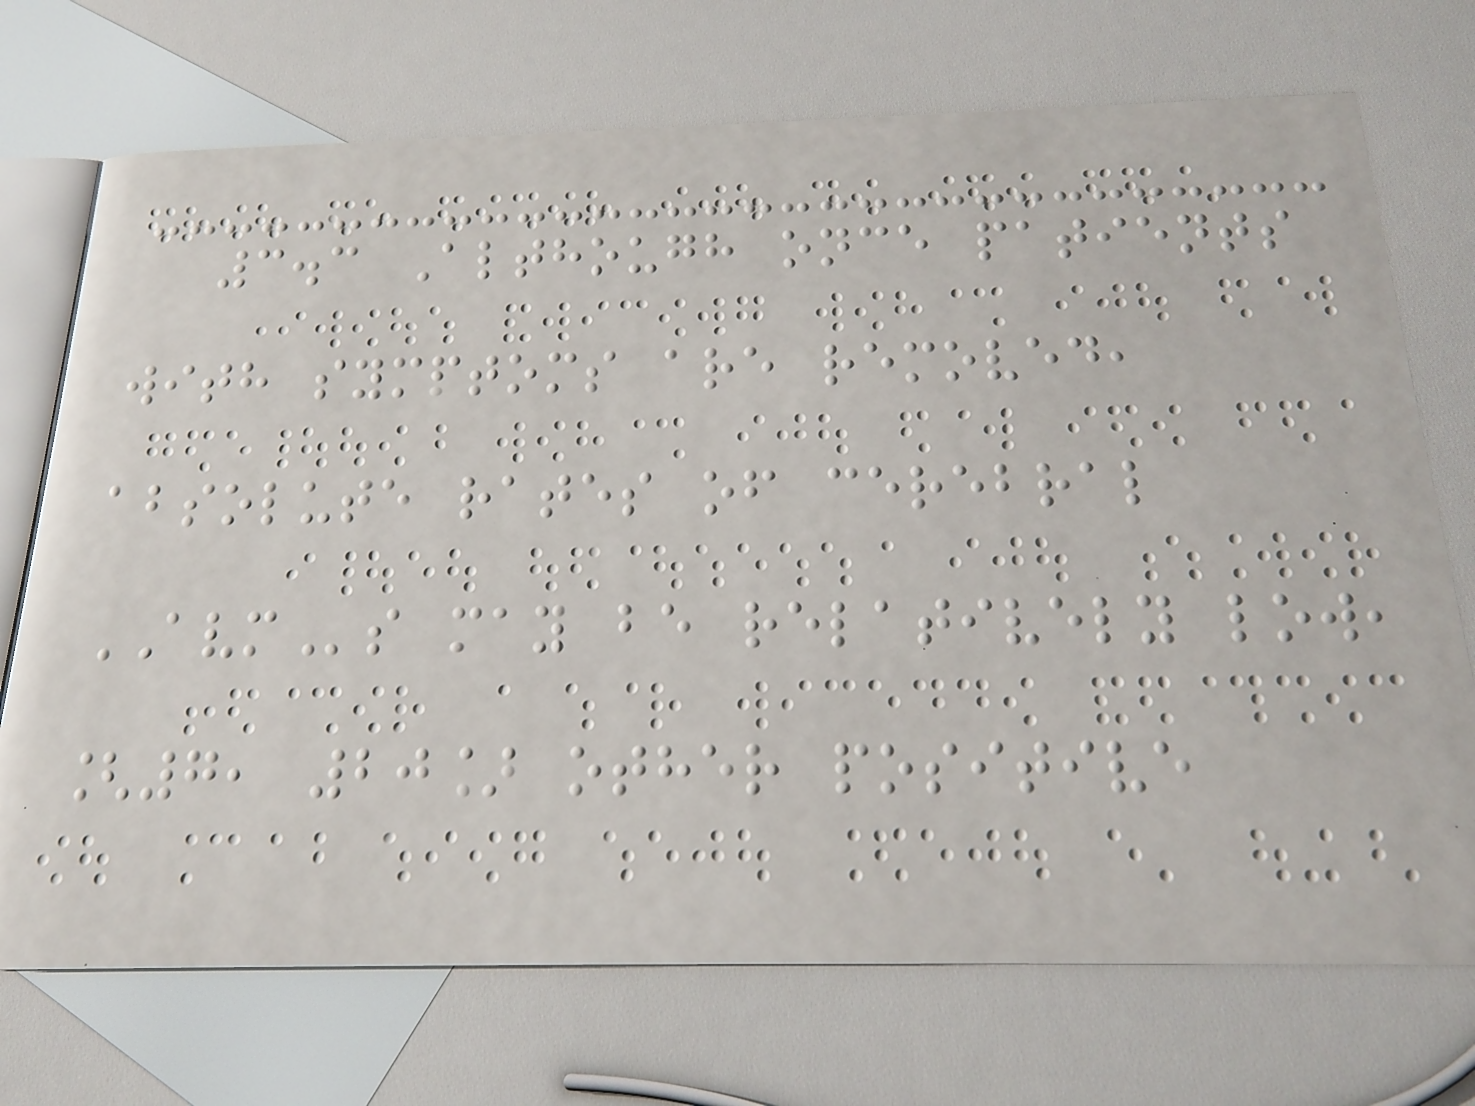3.3 Although once patients
with symptoms are removed,
absolute rates of cerebral
AVMs may be relatively low,
[7, 20] other positive
